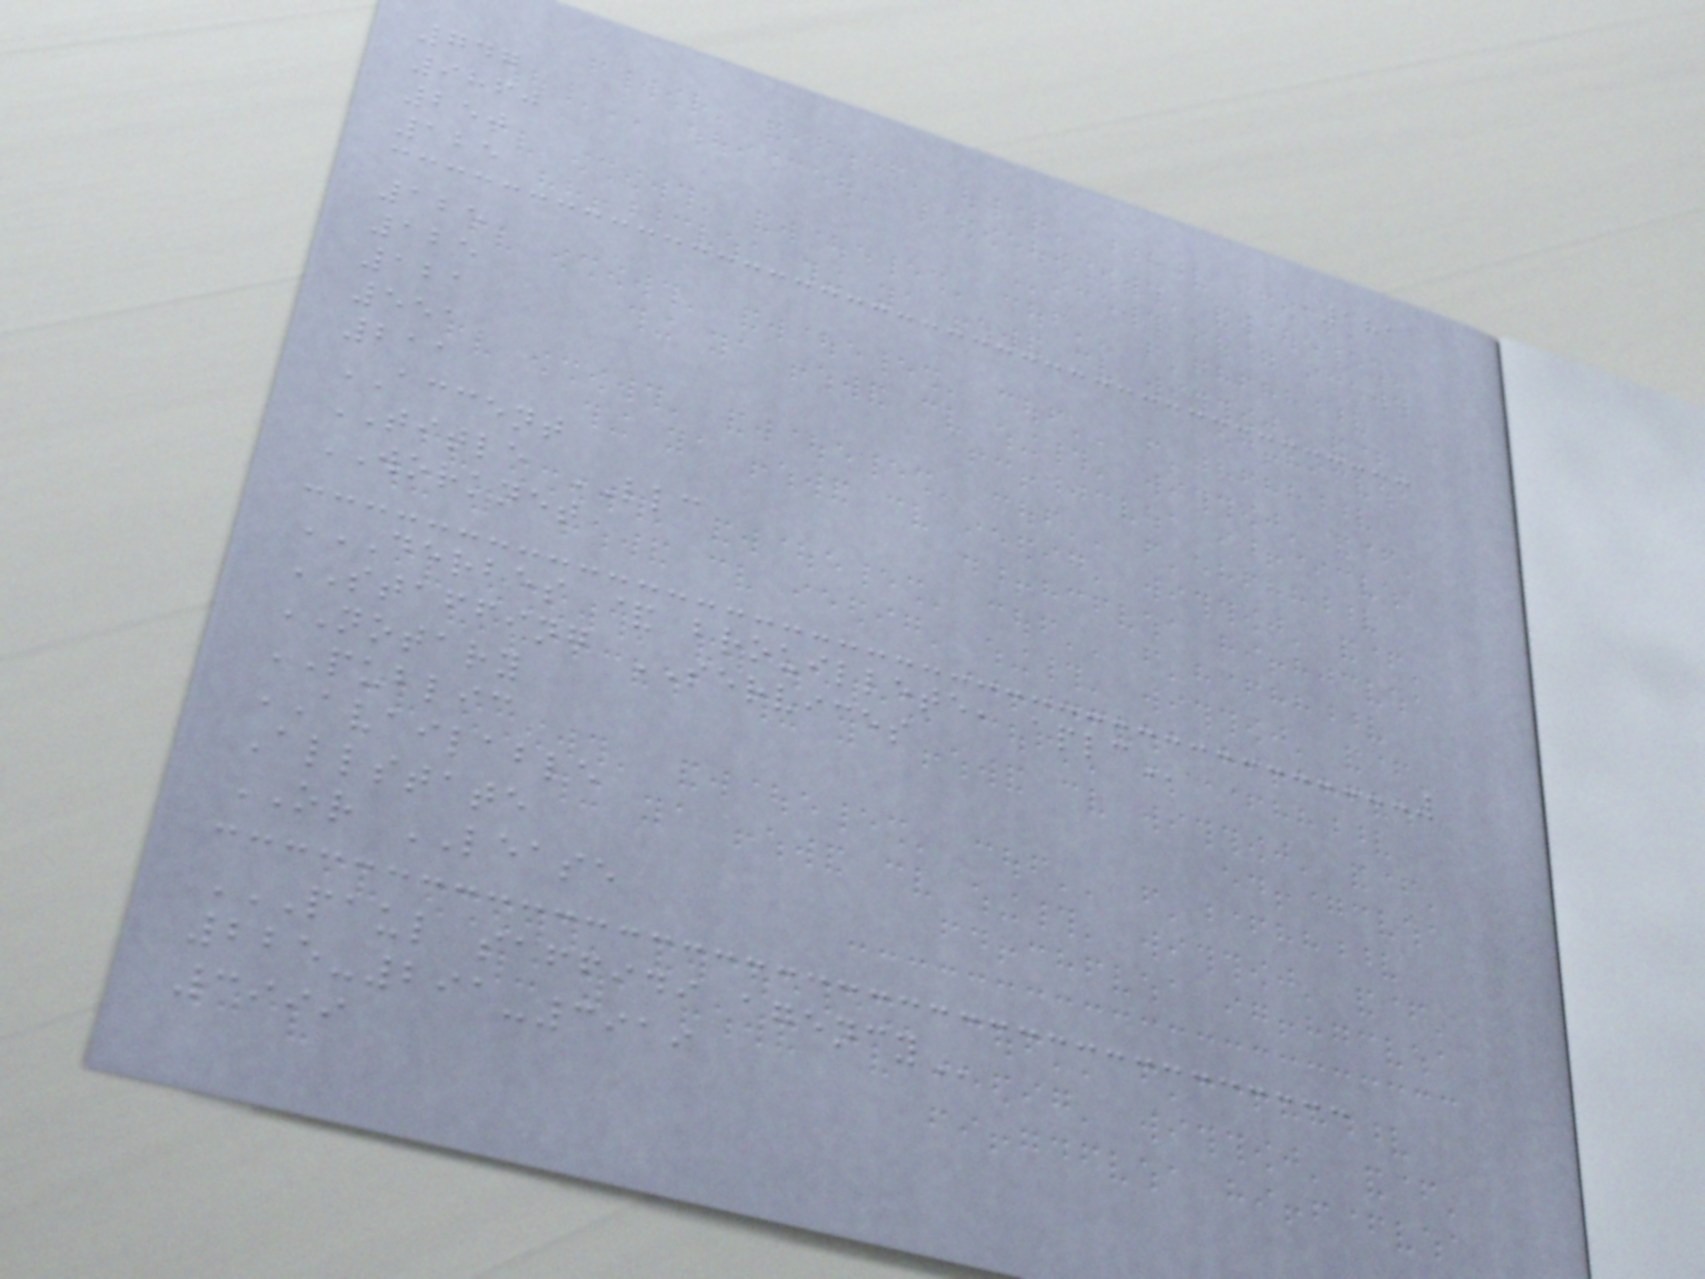181
747
9860
250
125
125
125
121
551
211
ACCENT
TITLE LLC
WORKNET
DERBES & BROUILLETE, APLC
STAFFING SERVICES
NOTARY
PUBLIC
AVAILABLE
Allstate
OR LEASE
PAUL SAFFIDI AGENCY
225-291-3919
3999
